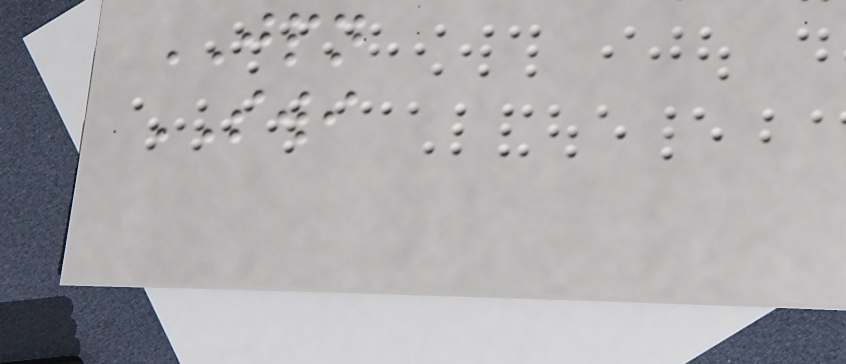JPN
SWI
